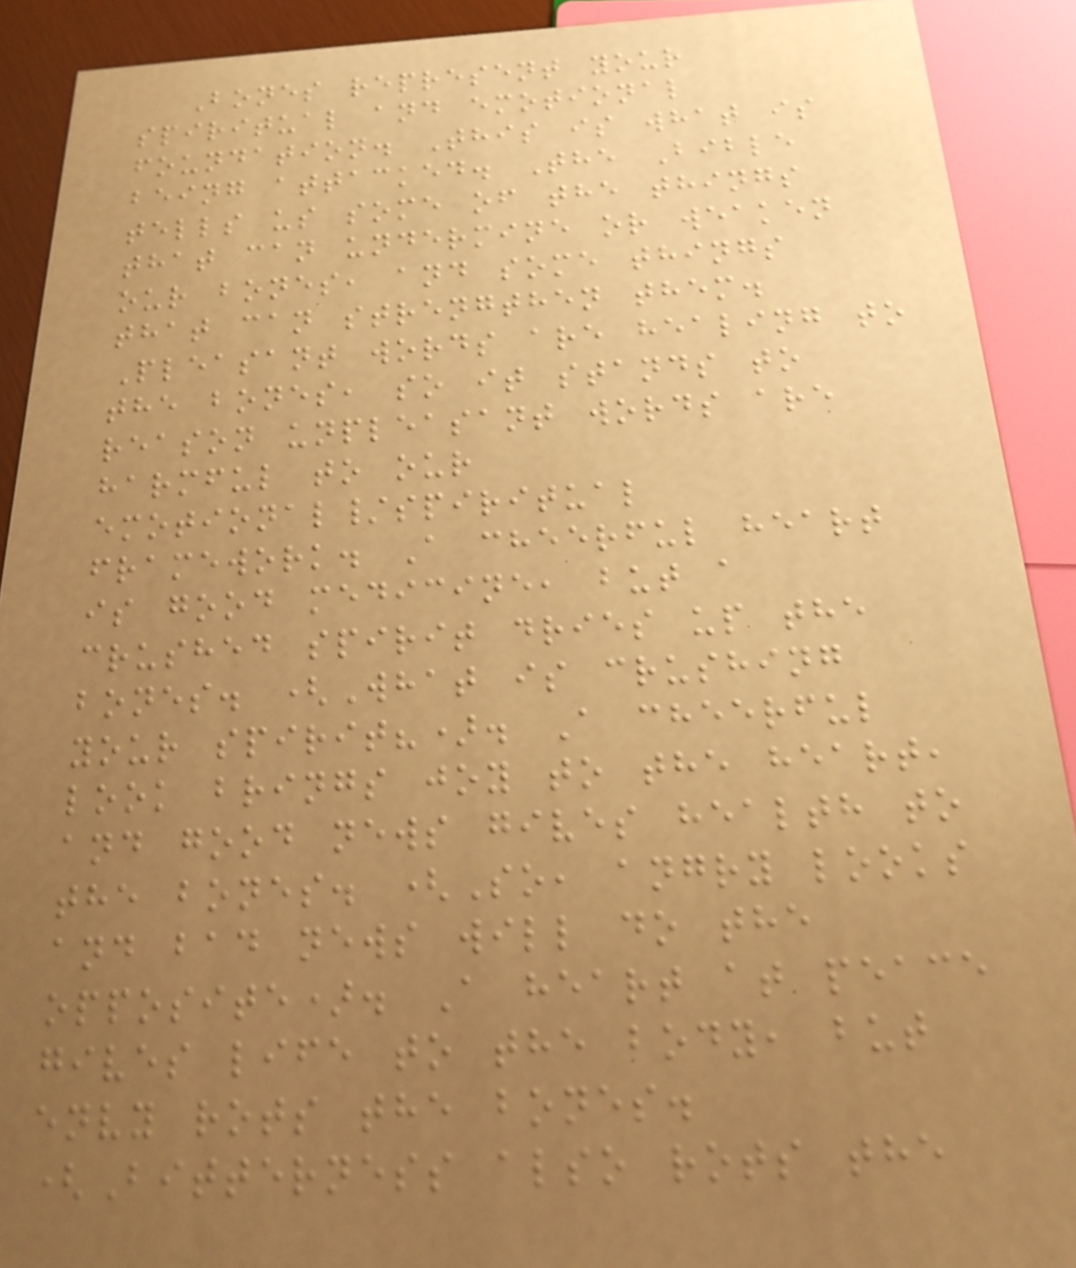Bones represent your
spiritual and emotional
foundation. This is what is
being attacked. The Bible
tells us some of the things
that can undermine or weaken
our bones, and some things
that can strengthen them.
Pleasant words are healing to
the bones, so it stands to
reason unpleasant words are
harmful to our
emotional/spiritual
framework. A cheerful heart
is good medicine, but a
crushed spirit dries up the
bones. (What is crushing
your spirit?). A cheerful
look brings joy to the heart,
and good news gives health to
the bones. (So, angry looks
and bad news will do the
opposite). A heart at peace
gives life to the body, but
envy rots the bones.
(Bitterness also rots the
